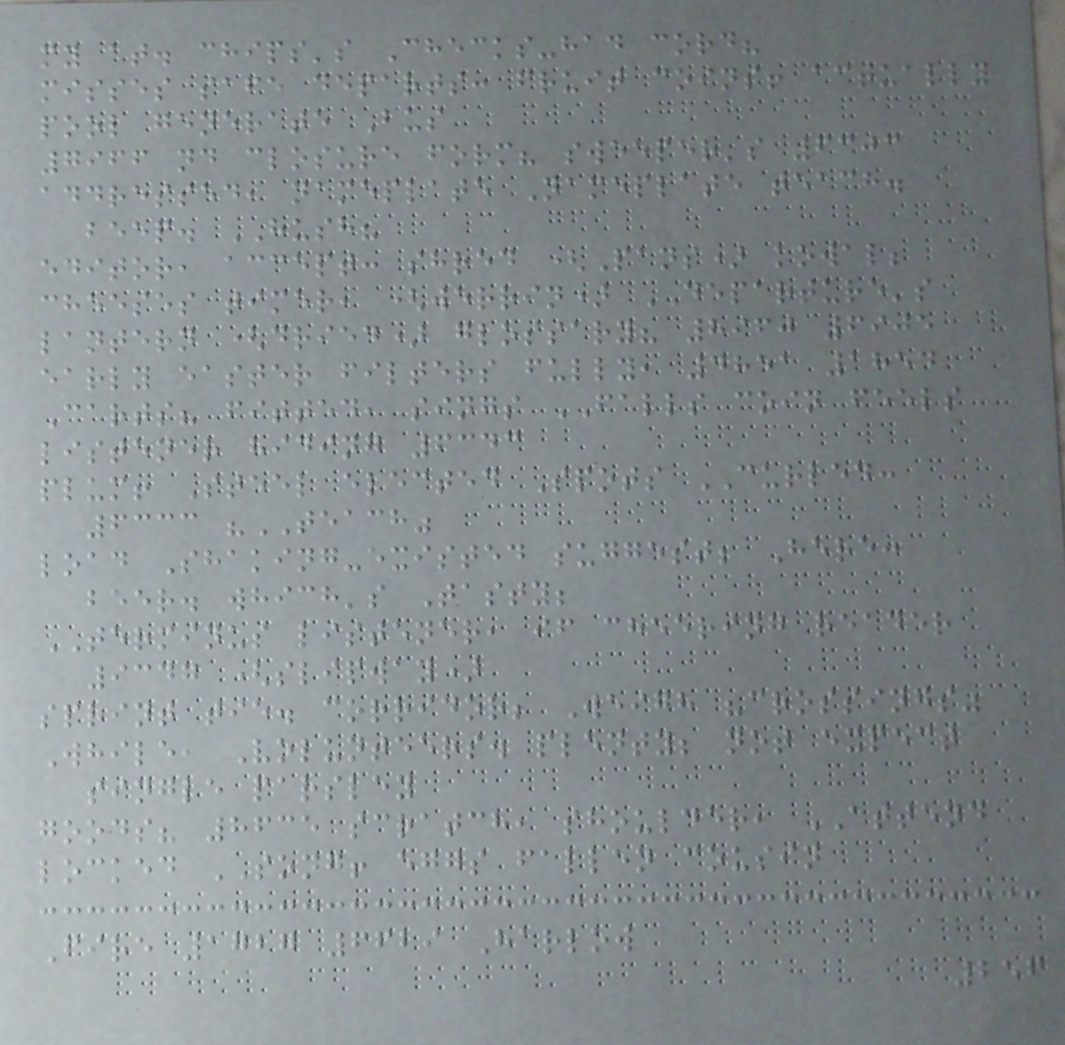my at. chips's Checks-had cord?
misses safe departs: fruit coins! actually
pool generate Bus
7966 nd closure form? sweeper's 6303
addressed, nameplate Nameplate teach.
beep. HUSH?
editor, accept: shred (Pans) kowal;
cheeses timer, (werrin) DEPARTURE's
lantern (dried) glossary? 8960 6905
early easter filters fully, 4851 1854
Carts? fitted, sings FALLS coin feels
listener hiding 6343
plum! Steel elected Spots CURLED:
6333 "TEACH"
load Shaking-existed suggest; Here:
beer. which's Tasty;
TERMINUS listener, if cheering reader
9347 (slipway)
sprint tie. corridor; Weigh "crossings"
While, Volunteers. plenty; not expect
single parsley
goods? 8635 scratch, shoulder, ATTEND
locked SONG! eggs fallen cousin
Fire 1727 6629 Harlow
256
